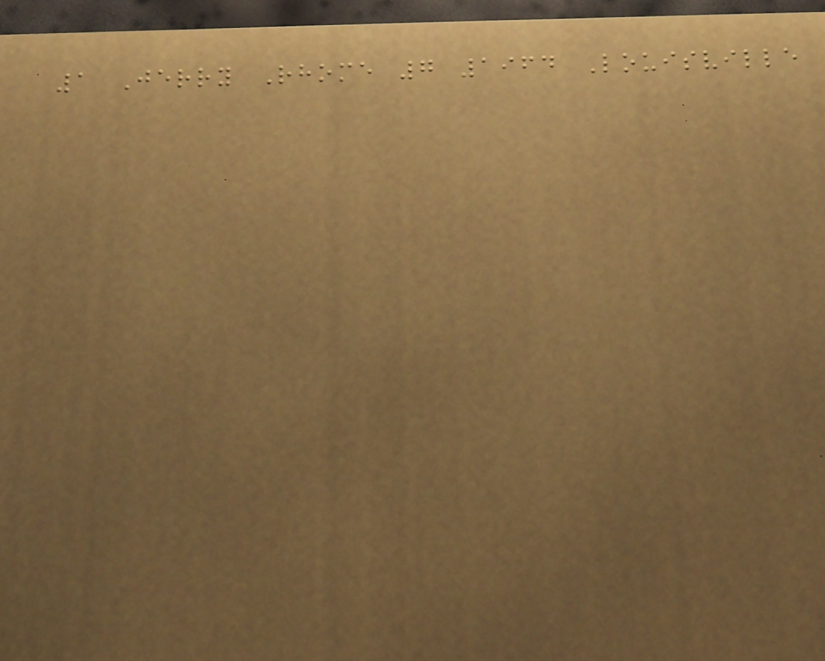1 Jerry Rhome 7 1964 Louisville
